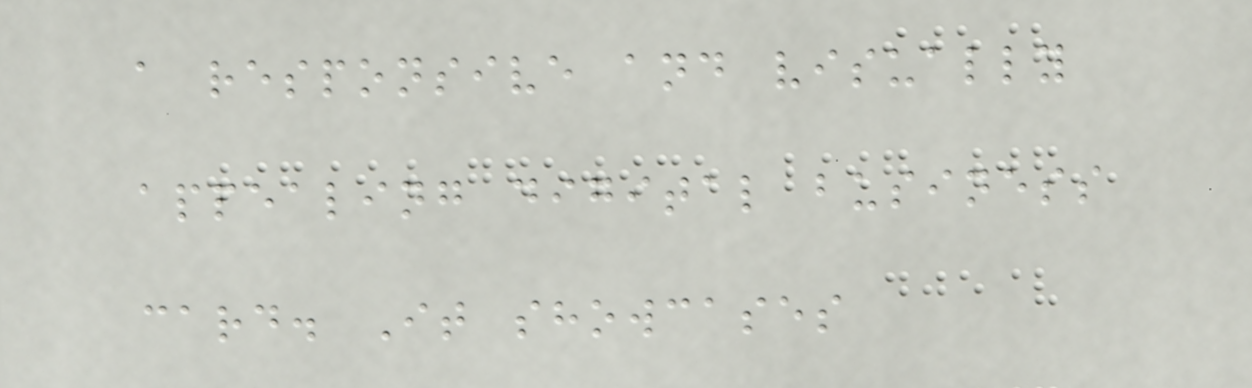a responsive and visually
appealing digital business
card. It showcases
